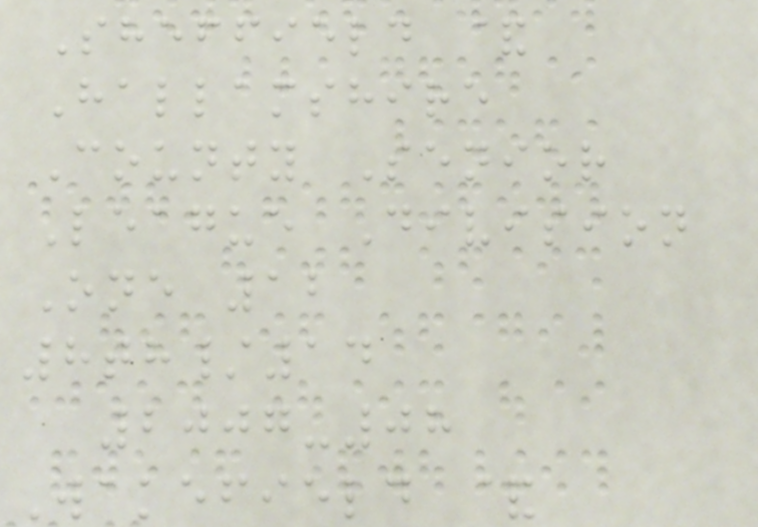Sheffield &
Hallamshire
County Senior
League Division
One 12
8th/14
2007-08
Wakefield &
